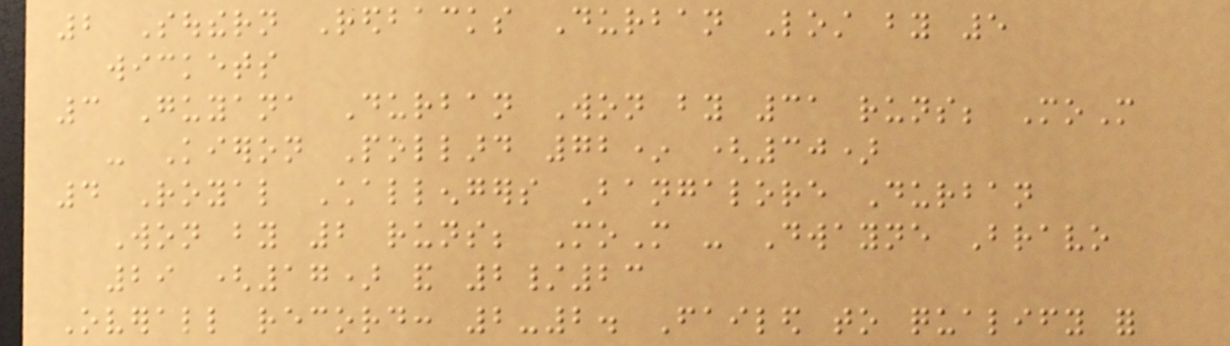2 Southern Redbacks Durban Lost by 5
wickets
3 Guyana Durban Won by 31 runs; MoM
- Kieron Pollard 72* (30)
4 Royal Challengers Bangalore Durban
Won by 2 runs; MoM - Dwayne Bravo
29 (17) and 2/23
Overall record: 2-2. Failed to qualify for
